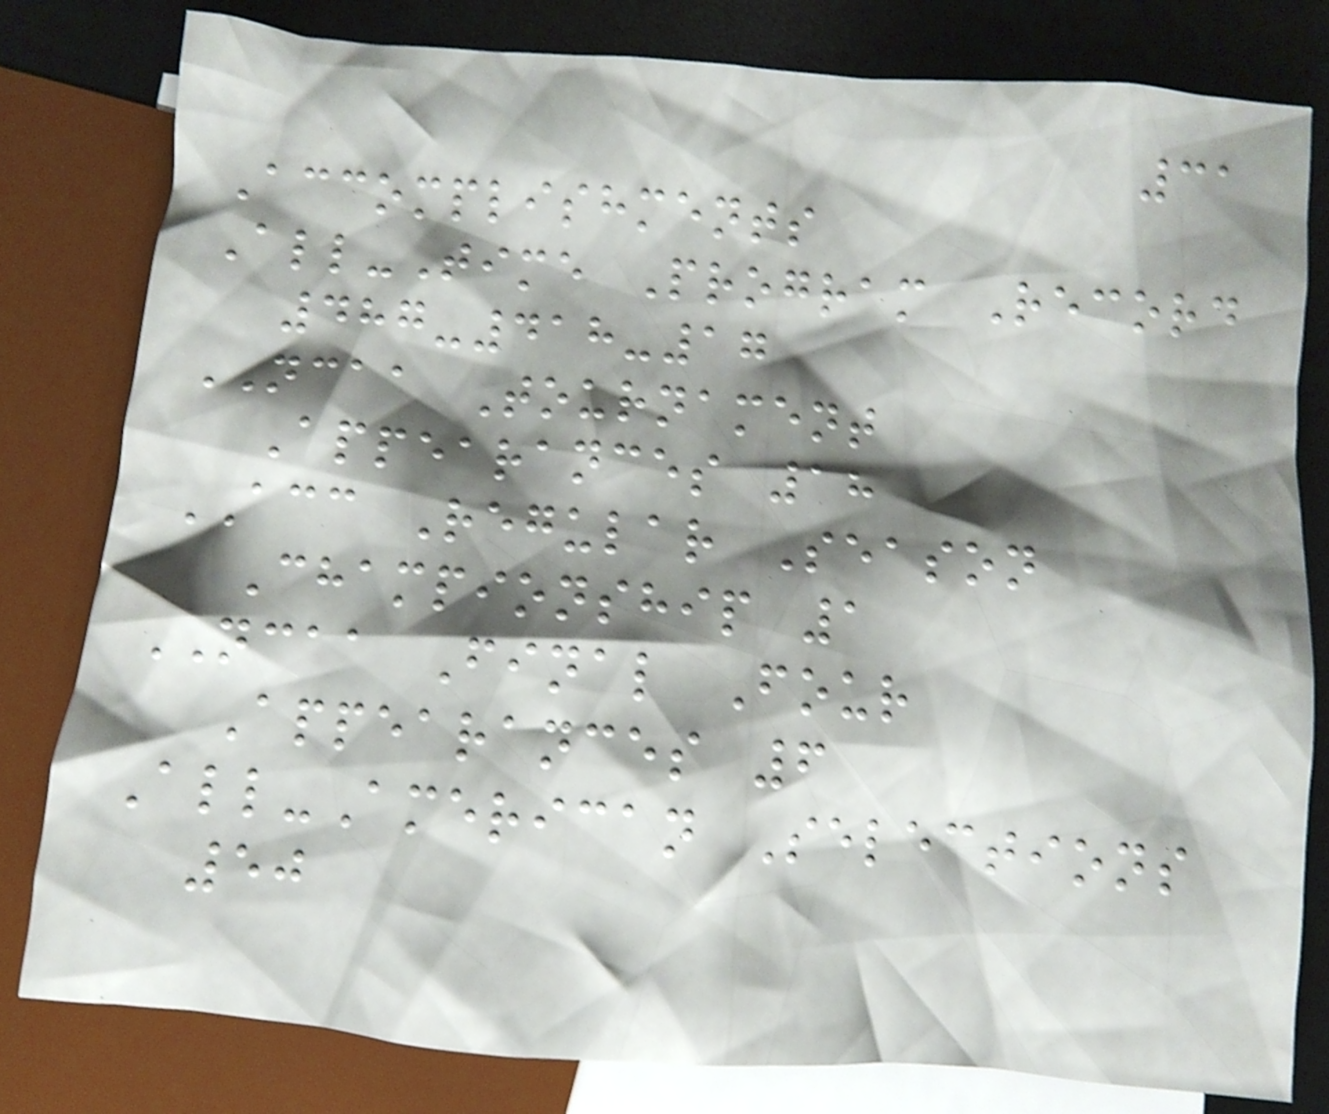31
Accomplishments
All-Time Program Record
487-418-17
NCAA Tournament
Appearances 18
ACC Regular Season
Championship 1
NCAA Final Four
Appearances 6
All-American Selections
50
